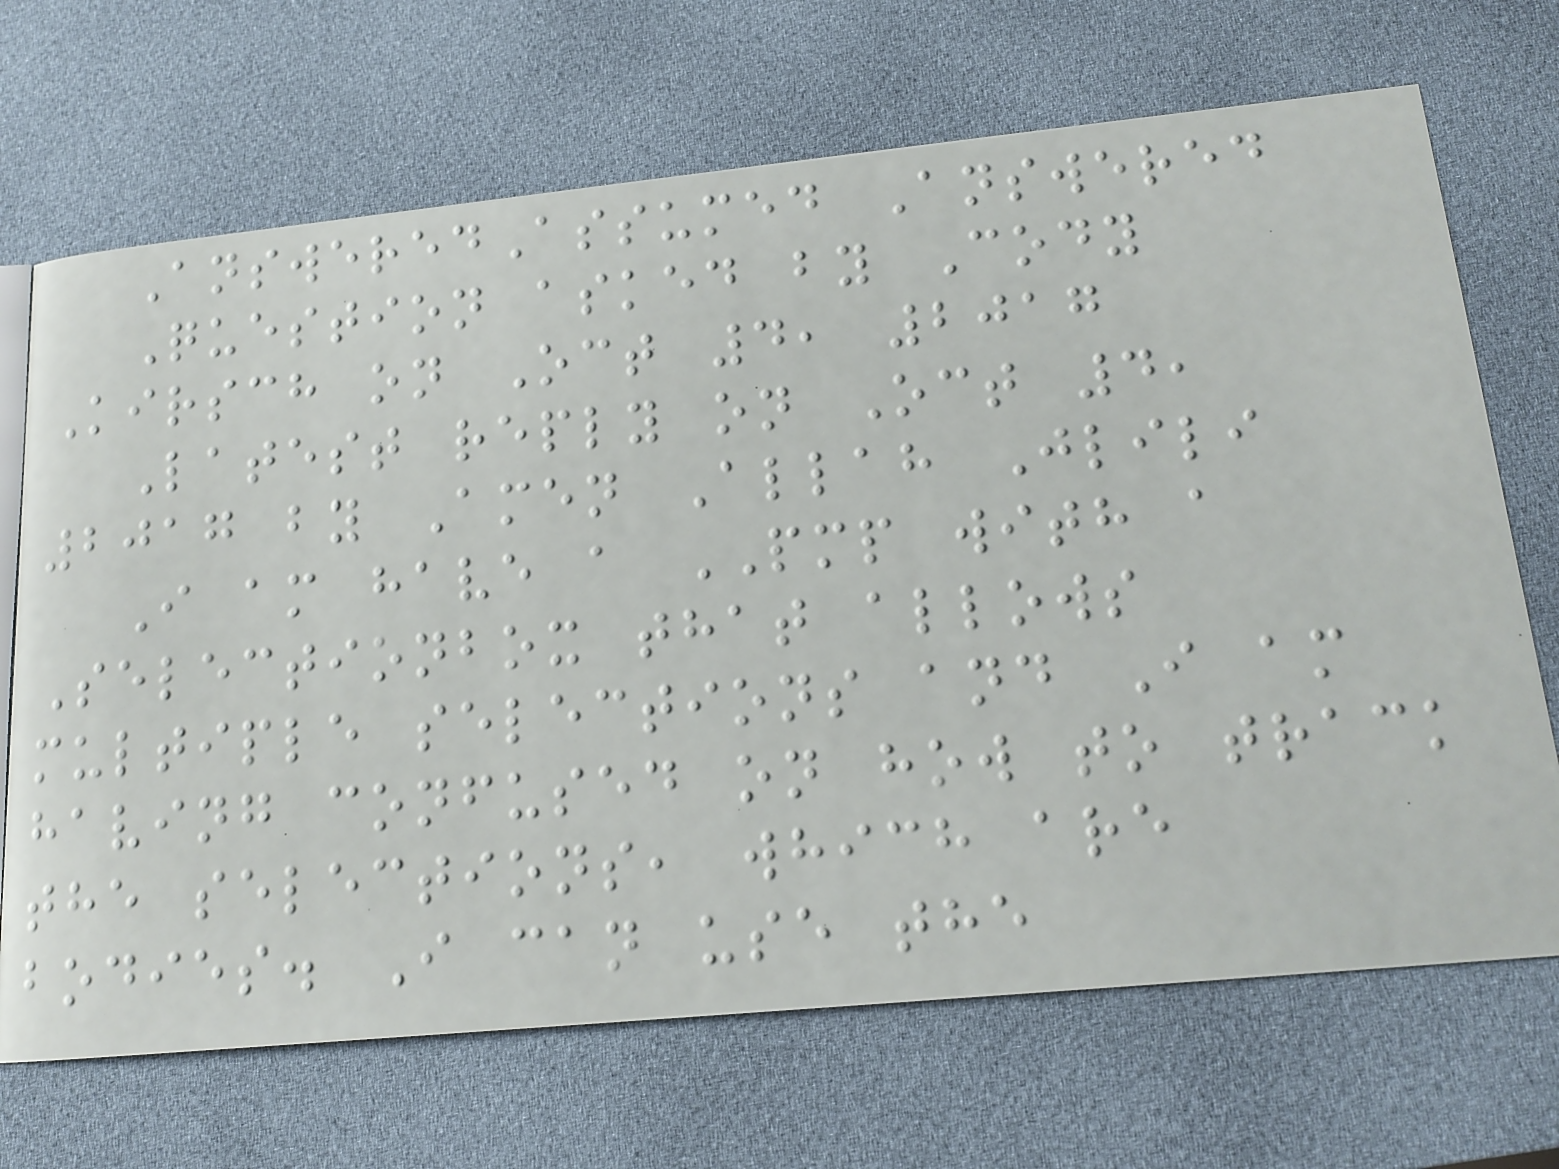AnsweredAssumed Answered
Question asked by Cody
Kirsch on Oct 4, 2017
Latest reply on Oct 4,
2017 by Amen Allah Jlili
I am have a PMP with a
Selectionbox that allows
multiple selections and I am
having confused on how to track
the selections, which are
bodies. I can use the
